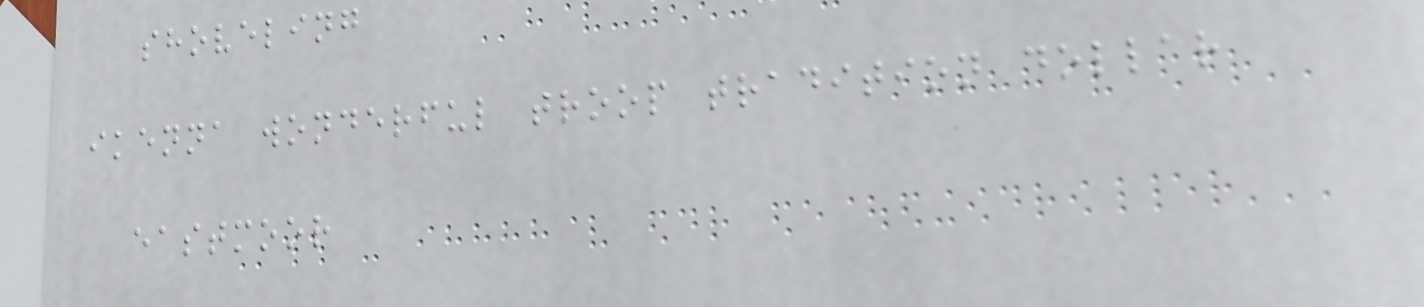shoveling
ikenna wonderful troop tradition dollar
eastmoor
